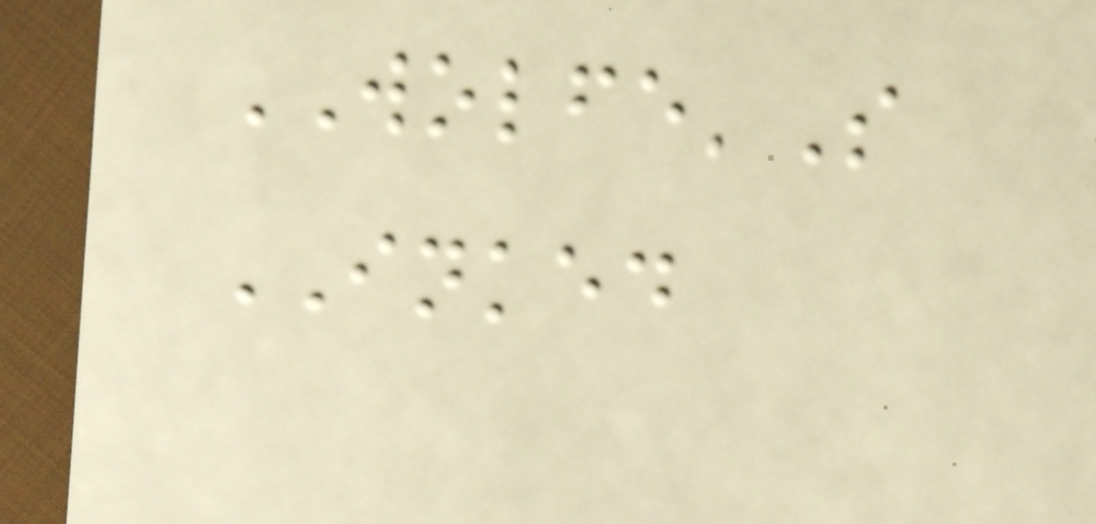WOLFE'S
INKED
